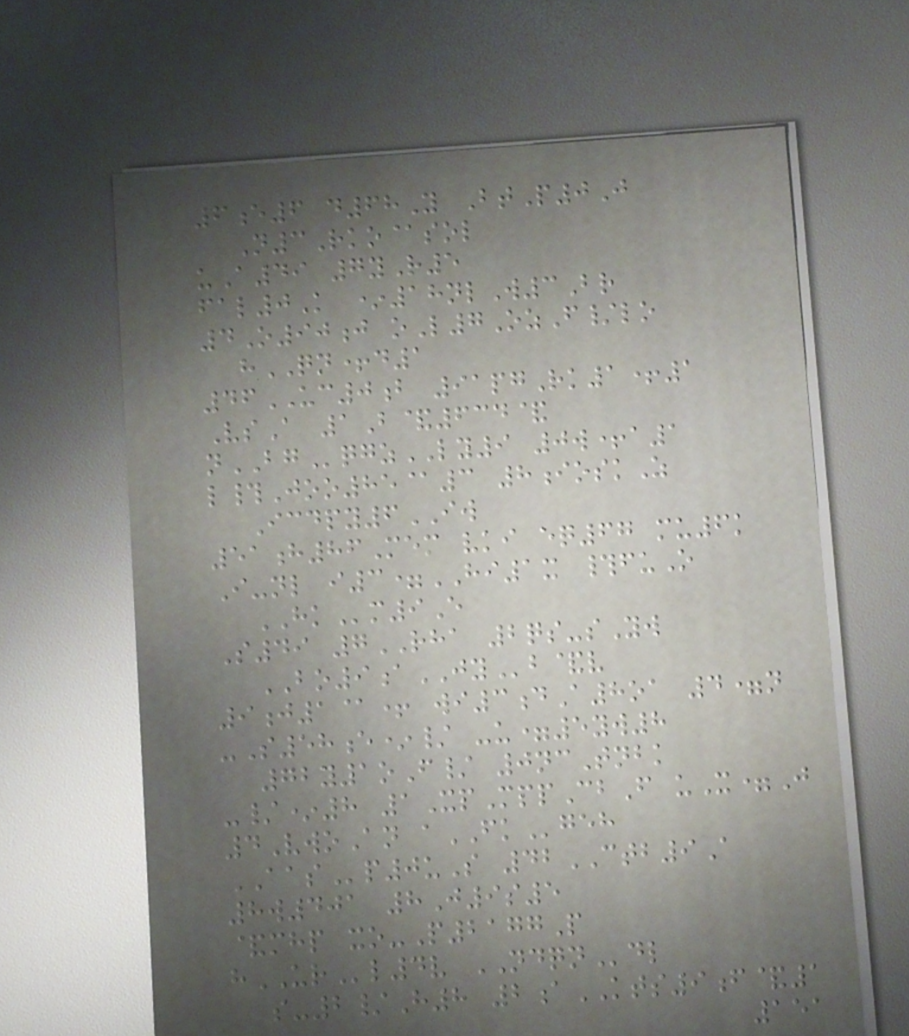6e6 d68Y BtP0J
N3Rko@sol
uA49 7yR5
fal0K *18nlW3Br
4O90j oL7OzF/lo
hQN+d1
46UC0b 91pgRk1+1
VsA 1B&634&
nBGqgzLY9 0w+a1
l#Joo85@3 8ioskZ
Icdpy6IW
51h86Mem vki eq67 mu6k
I-nl i3=HI1x #fuO
HKm9E
S49 7RHA 2qs-sYw
BO9aJYb&v
9j1@+ wi3dA8oa 4=n
-S58e*/ -u=5yw8
72y1oF/ 0ncTnbk
-/*8 1XpMppCbF uX=J
4VwoAn aFKgeh
AASp0uS 42CTB9A
8w401 8J9s5
&mhp xo-P2177P
hURl4v NDQNdl
s-2/H8 2aKTS9f&1
151
